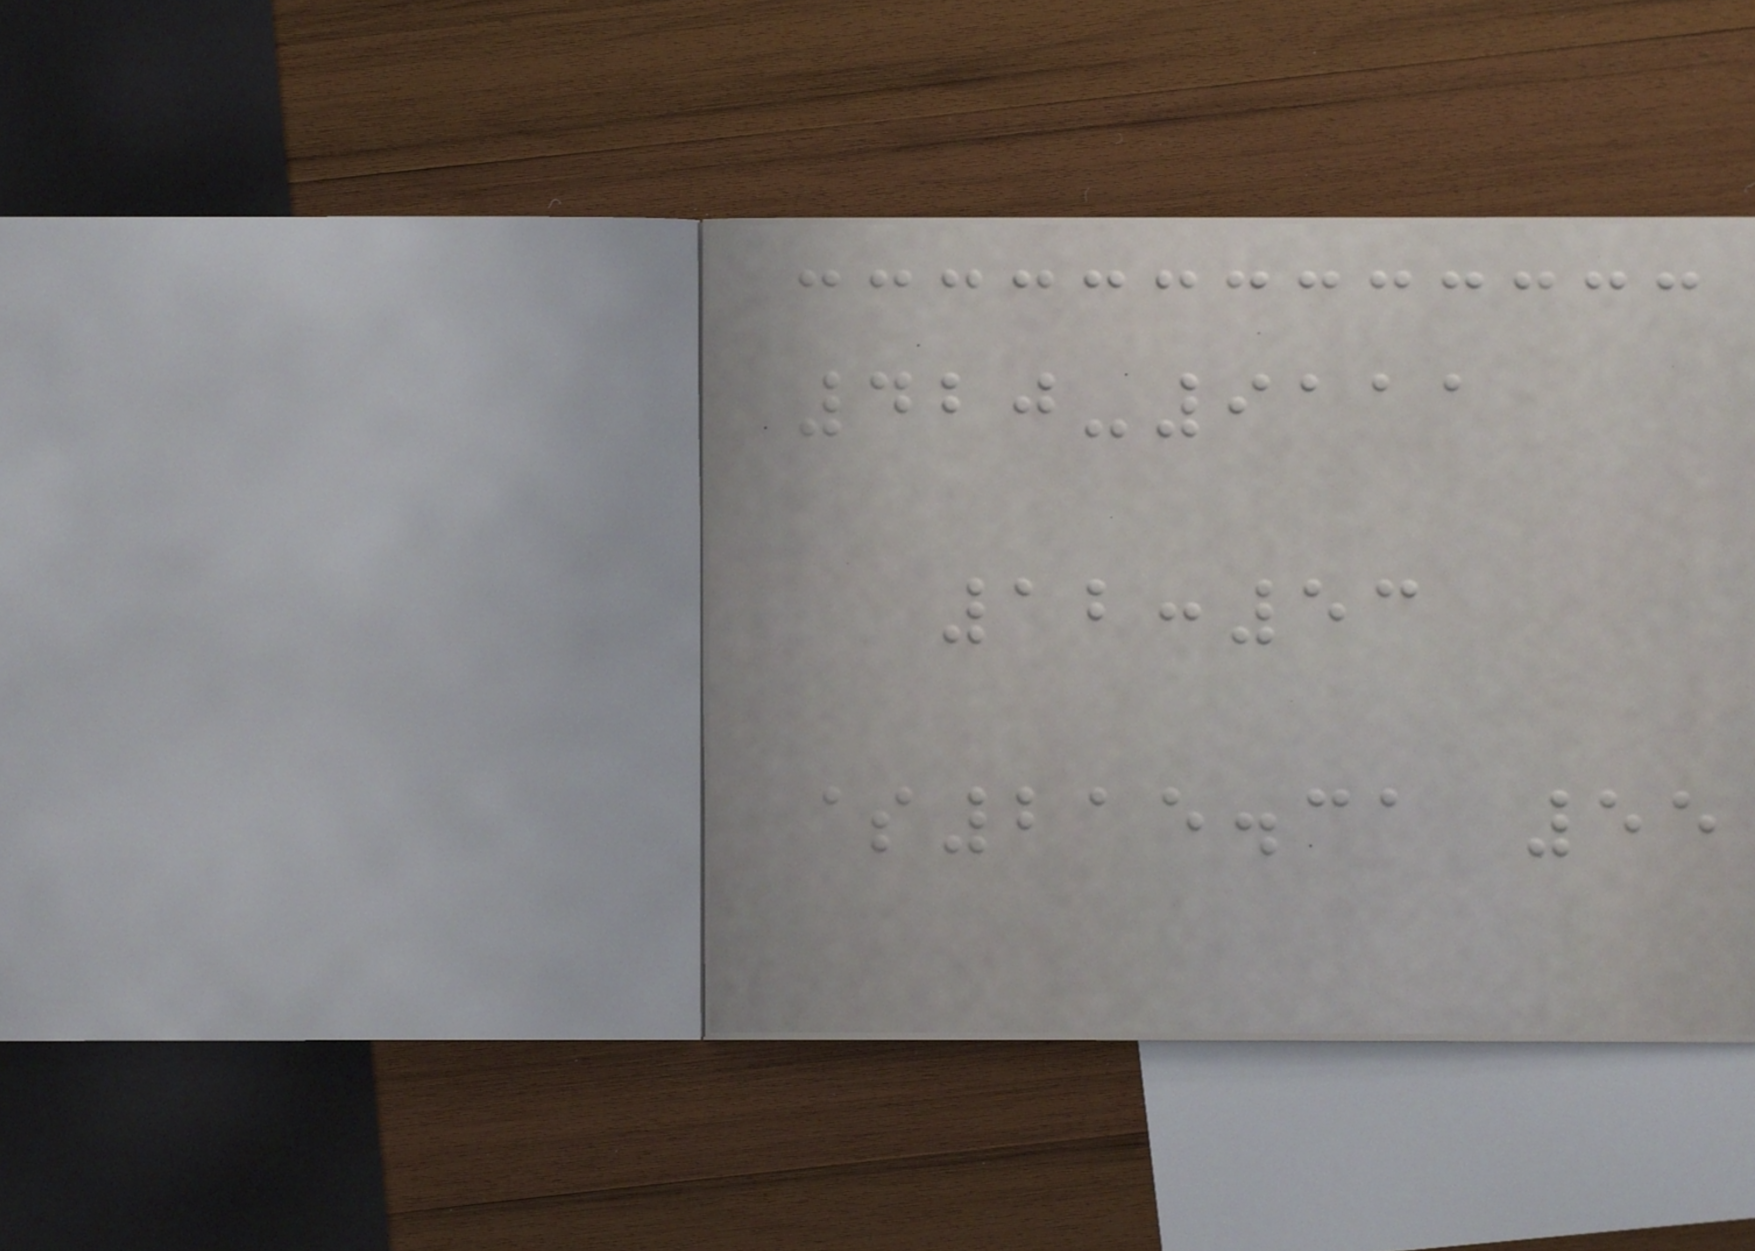420-9111
12:53
$215.31 55
